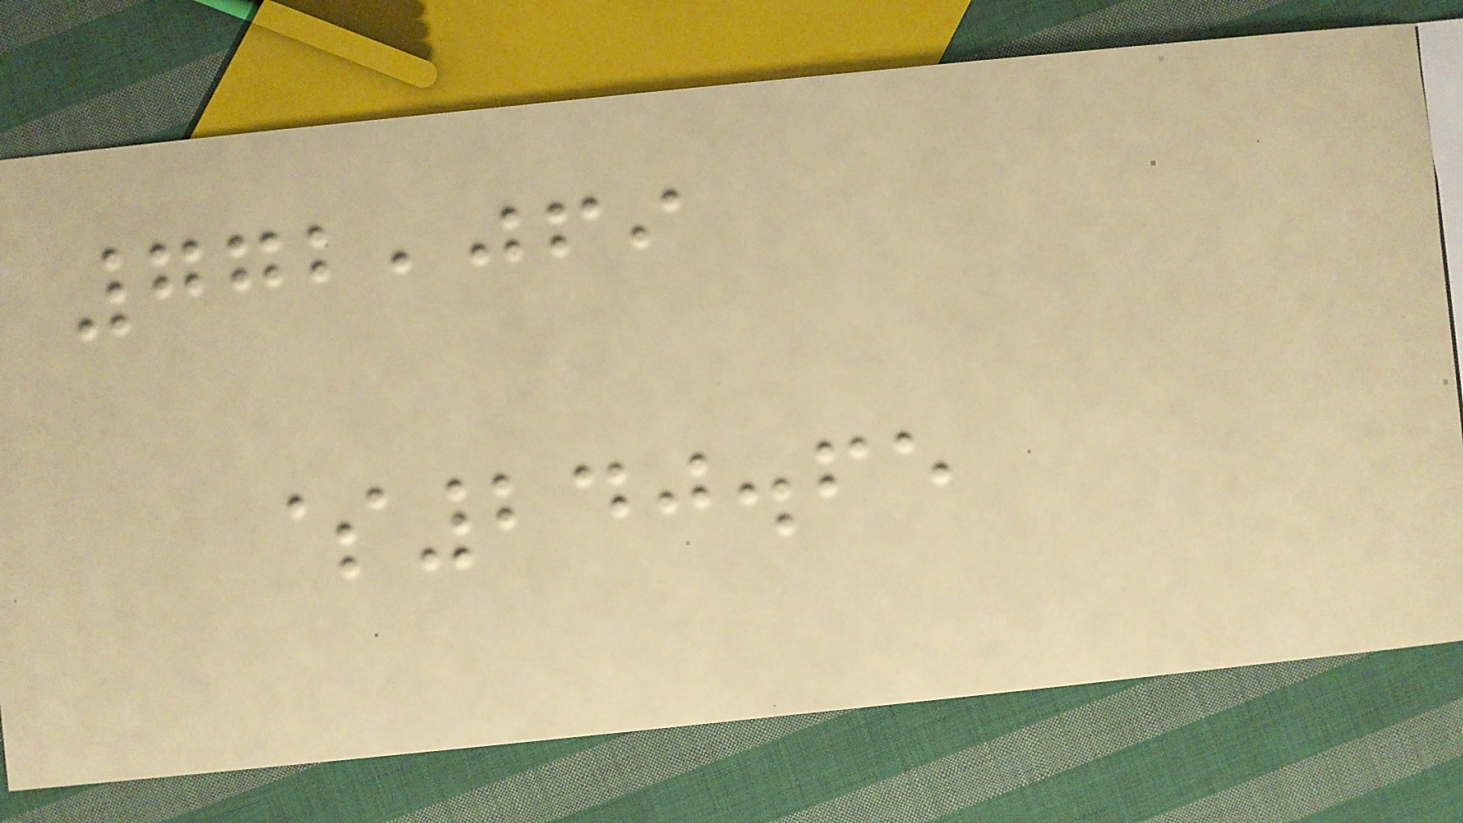772,069
$240.65
